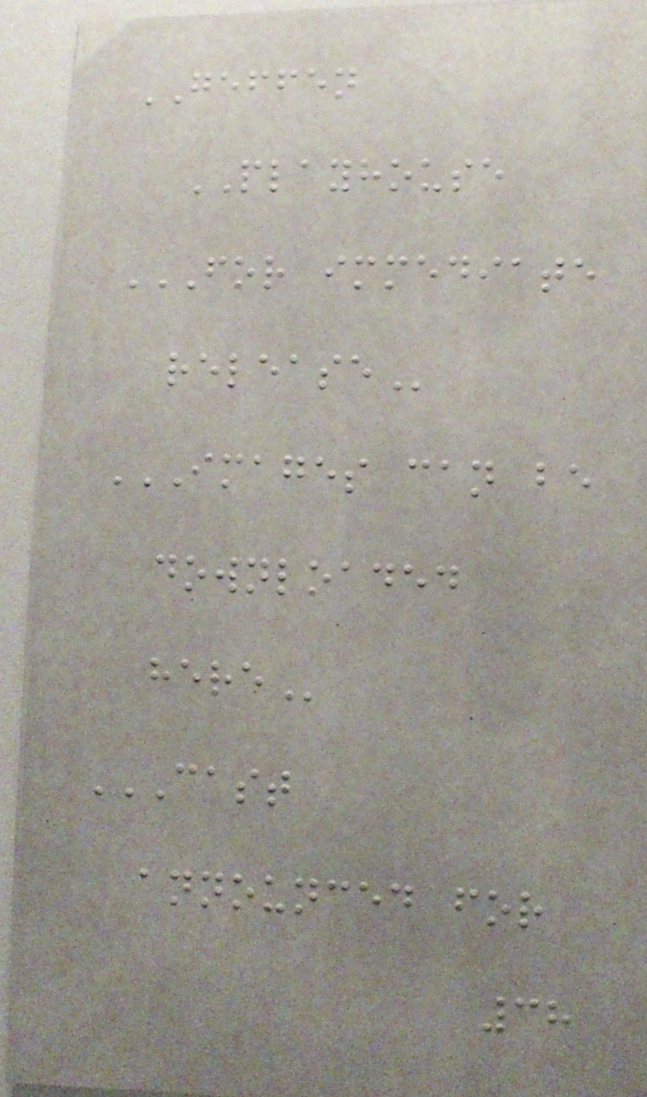GEFFEN
PLAYHOUSE
FOR IMMEDIATE
RELEASE
IMAGES CAN BE
DOWNLOADED
HERE
CAST
ANNOUNCED FOR
38
